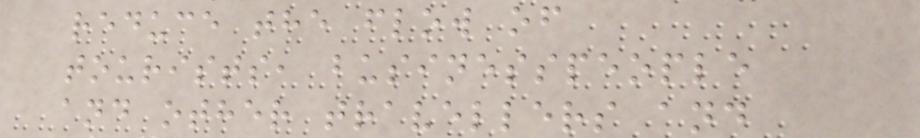reduce the flow of
tourists, businesspeople
and other travellers and
